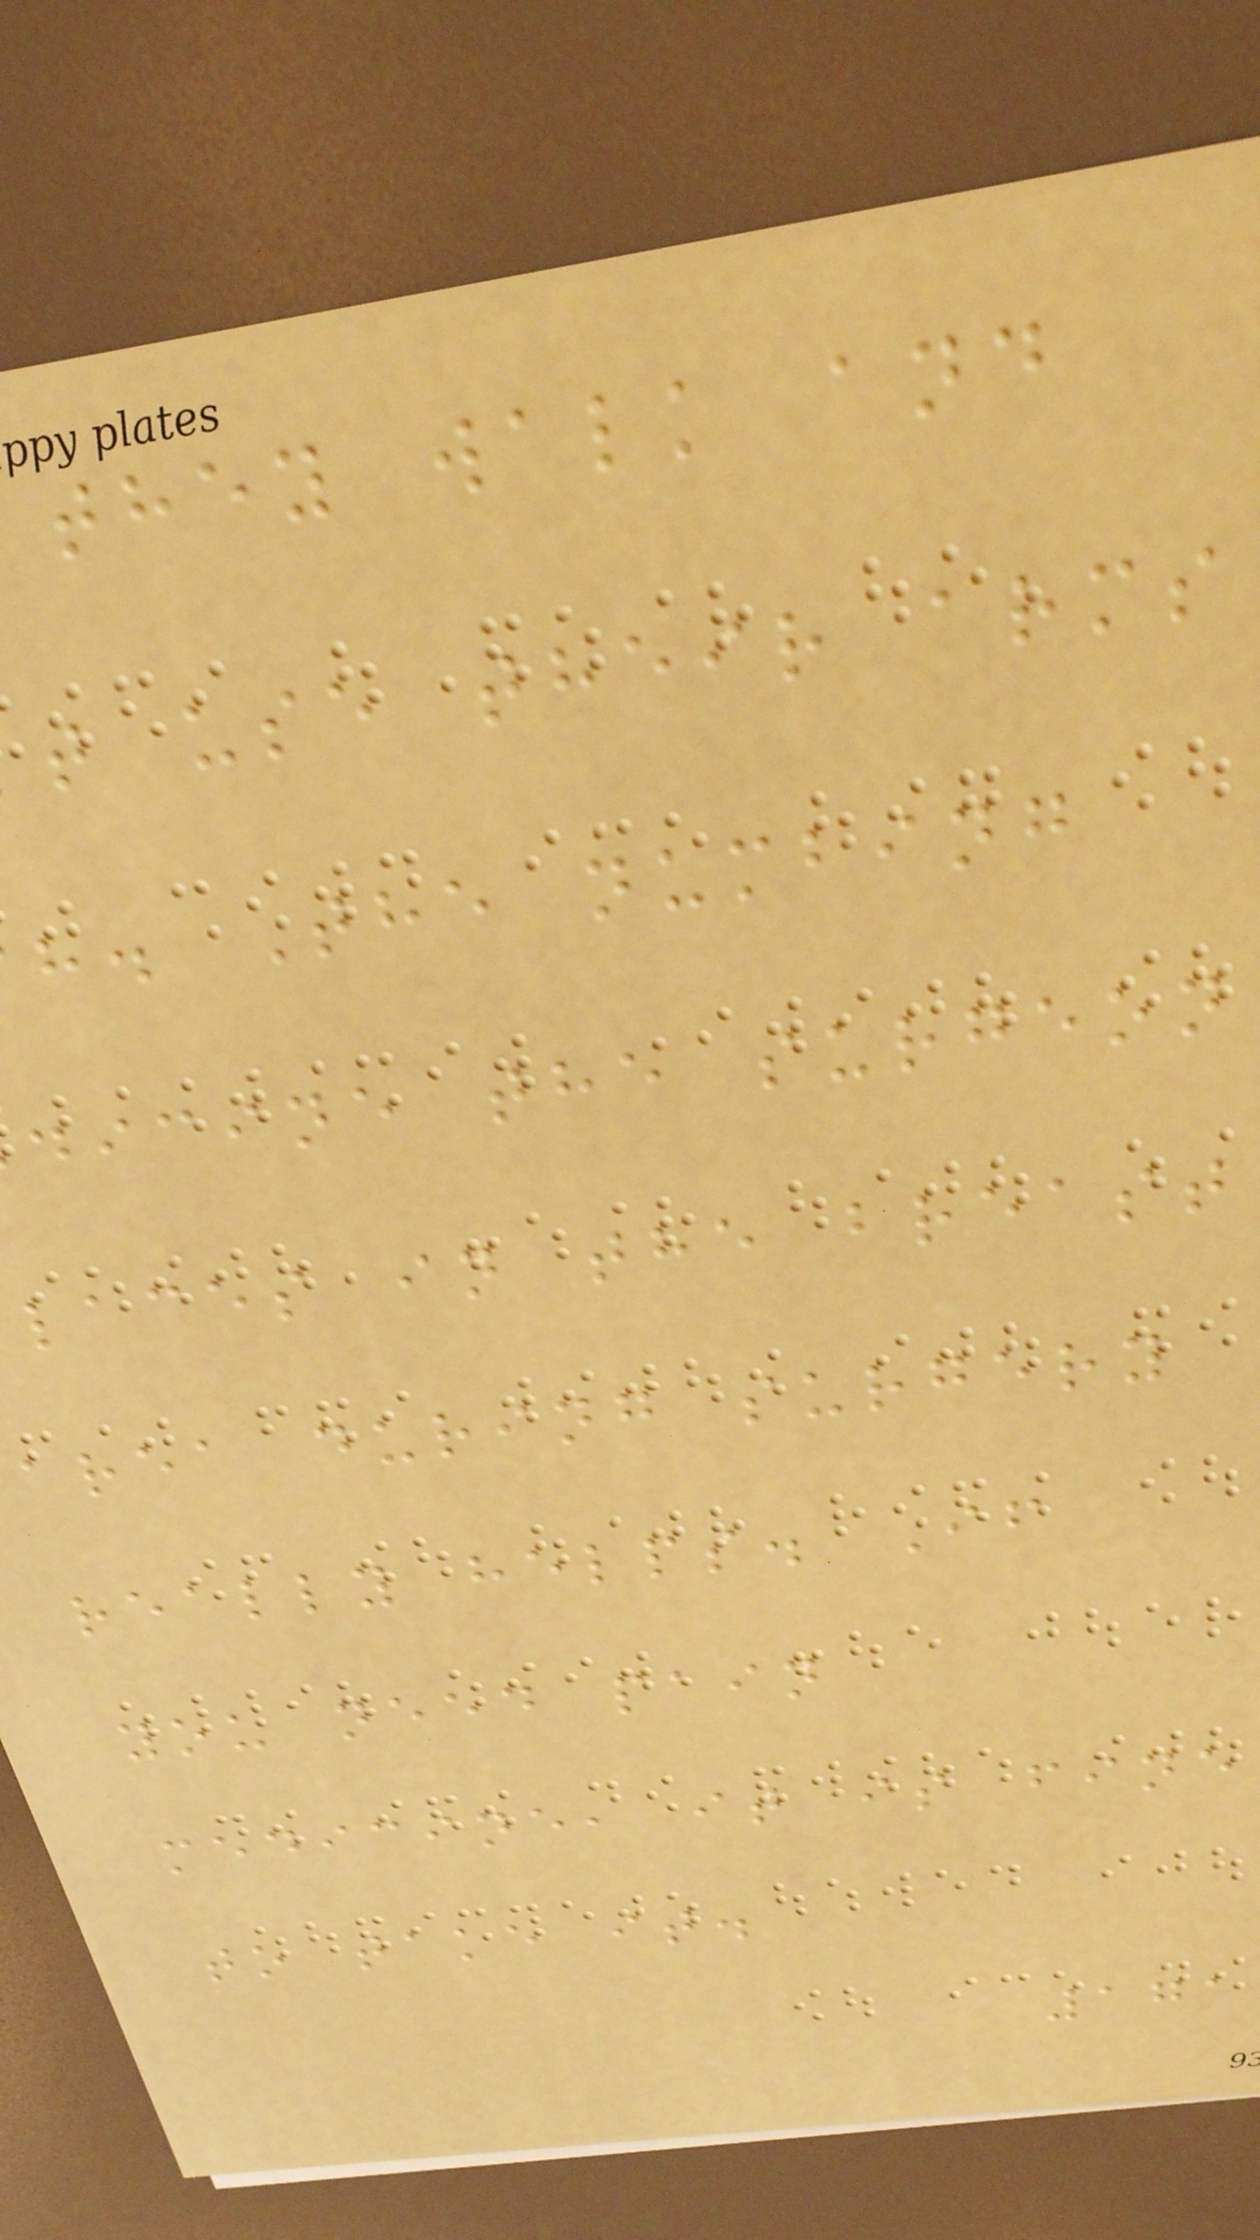they walk and
t use their arms
h. The numbing
dicine the surgeon
laces in the breast
area during surgery
really helps. If
you need pain
medicine, it is fine
to take it.
171
